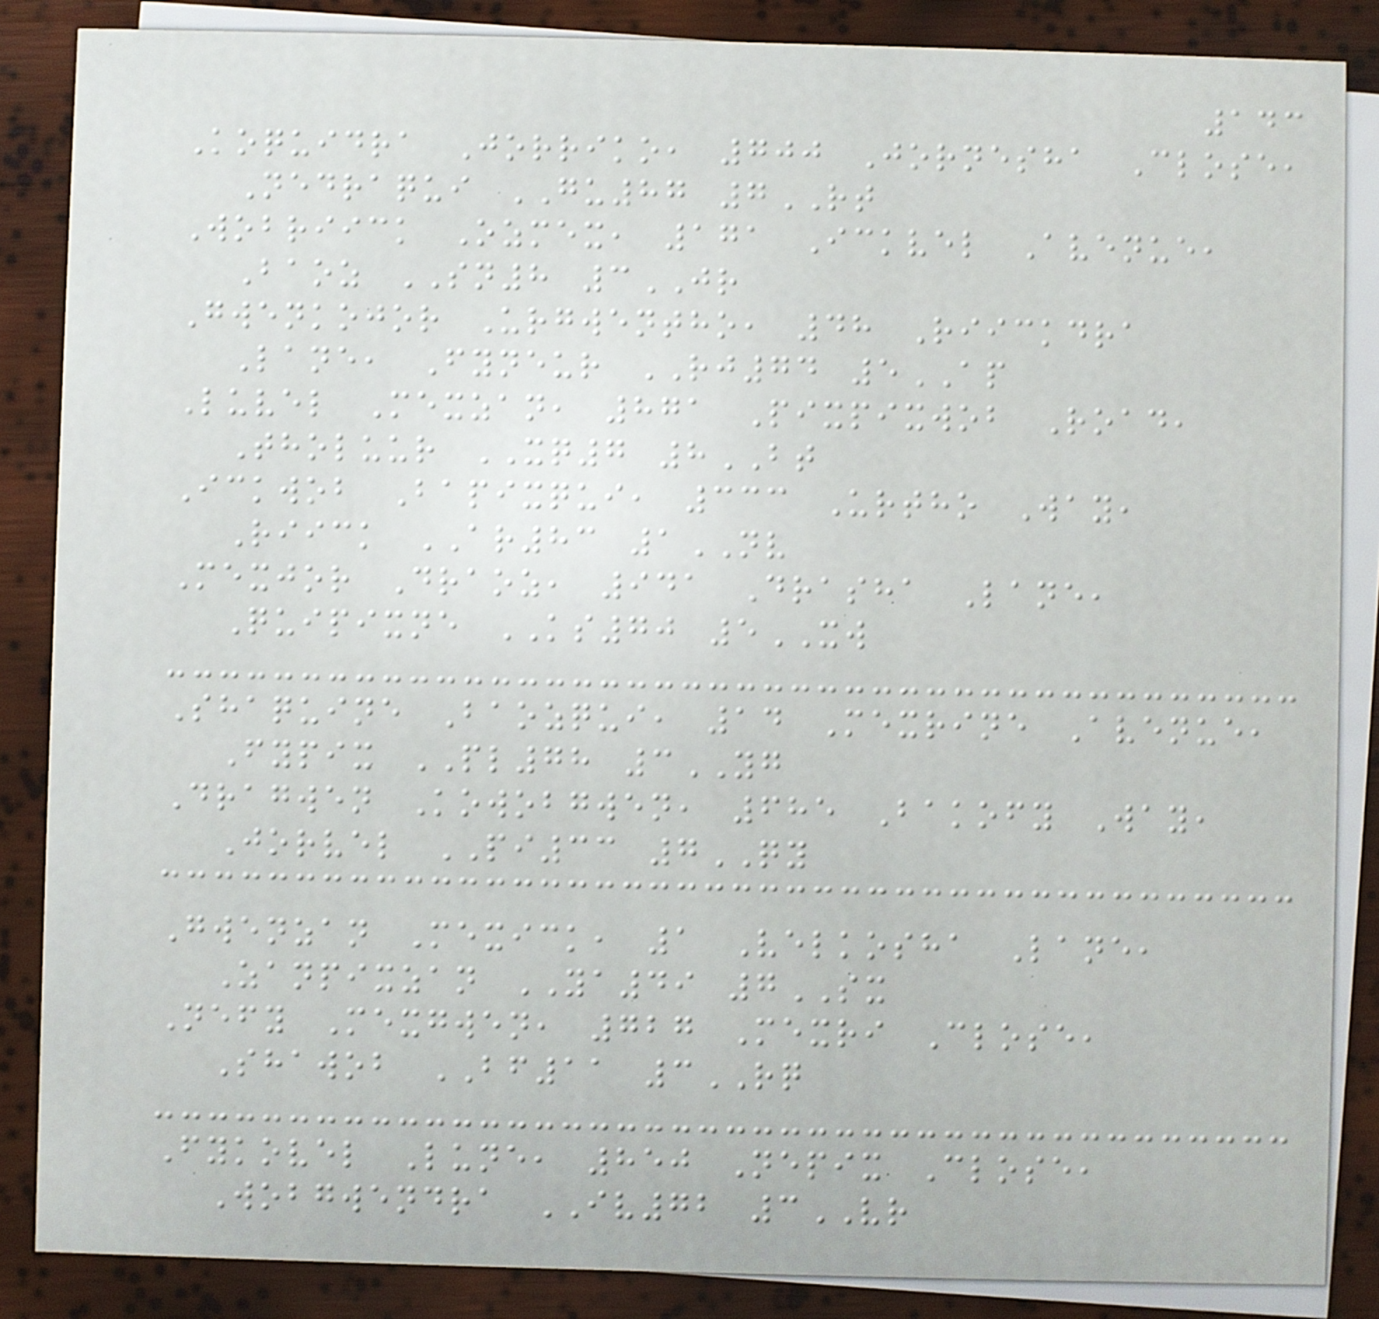143
Koquidra Jorriko, 700 Jornesha Close,
Nedraqui GU87 7RT
Wobriick Ozmex, 171 Ickvel Avenue,
Baoz SN8 3JR
Gwenkojor Urgwentho, 48 Riickdra
Lane, Fyneur RJ74 5AP
Luvel Mexzan, 871 Pixpixwob Road,
Tholuur XQ7 8BT
Ickwob Bapixqui, 333 Urtho Way,
Riick AR83 1NV
Mexjor Draoz, 941 Drasha Lane,
Quipixne KS70 5XW
Shaquine Baozqui, 14 Mexrine Avenue,
Fypix PL78 3YG
Dragwen Kowobgwen, 685 Bakofy Way,
Jorvel PI33 7QY
Gwenzan Mexick, 1 Velkosha Lane,
Zanpixzan YA49 7SX
Nefy Mexgwen, 727 Mexri Close,
Shawob BF11 3RQ
Fykovel Lune, 850 Nepix Close,
Wobgwendra IV72 3VR
